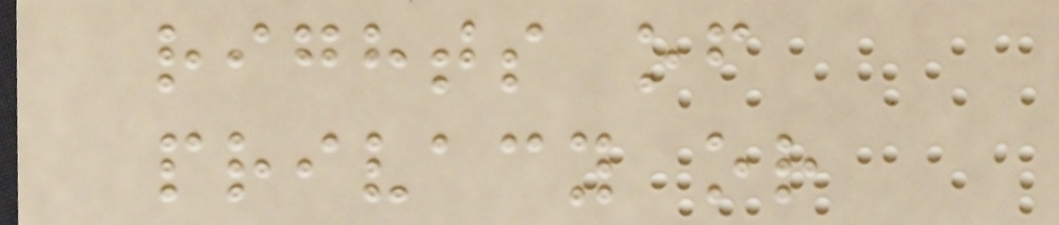rights of
privacy or
